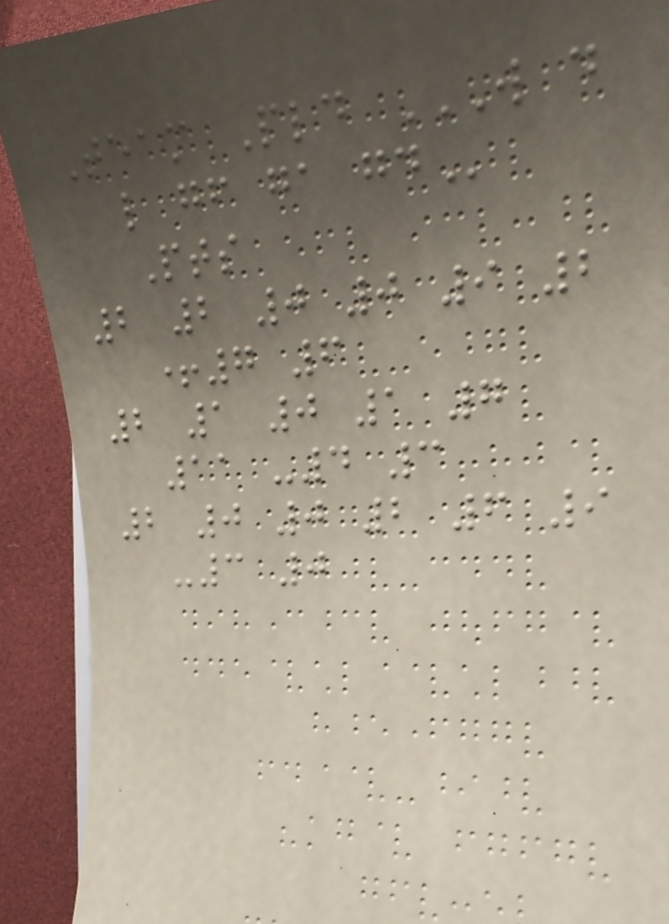Team Pld W D
L GF GA GD
Pts
2 2 0 0 9 2
+7 6
2 1 0 1 7
11 -4 3
2 0 0 2 6 9
-3 0
